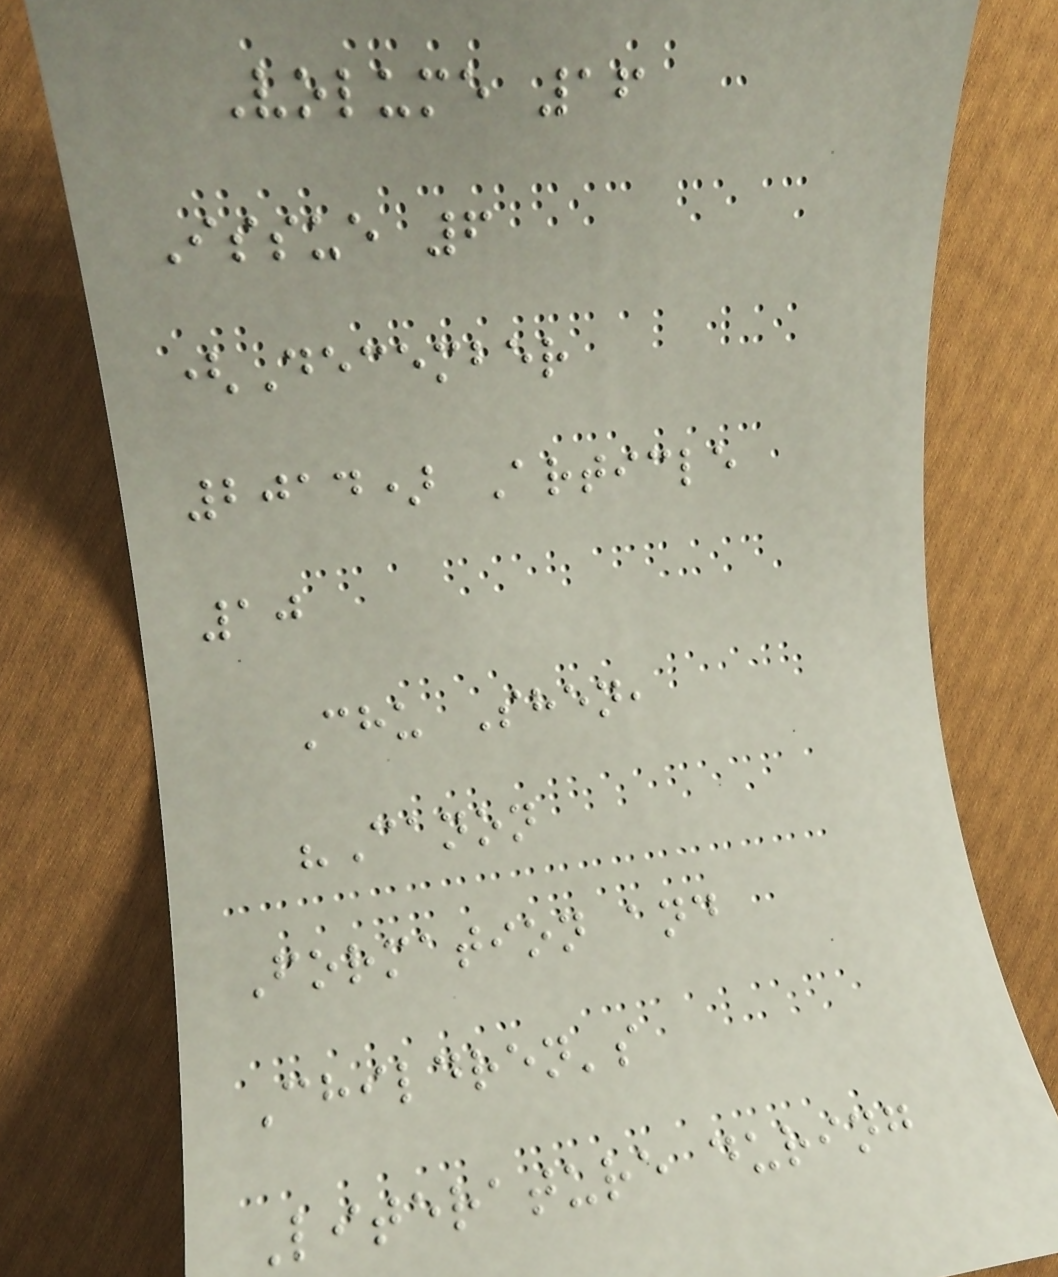Volume 16
Issue 6
(December
2014) Article
10
Chu Shen,
"Canon
Formation and
Children's
Literature during
